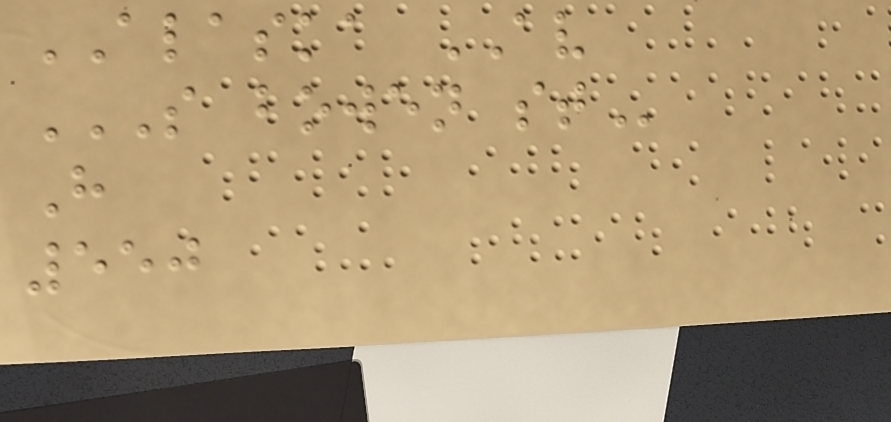ALASKA AV
S BOWEN ST
H
550
